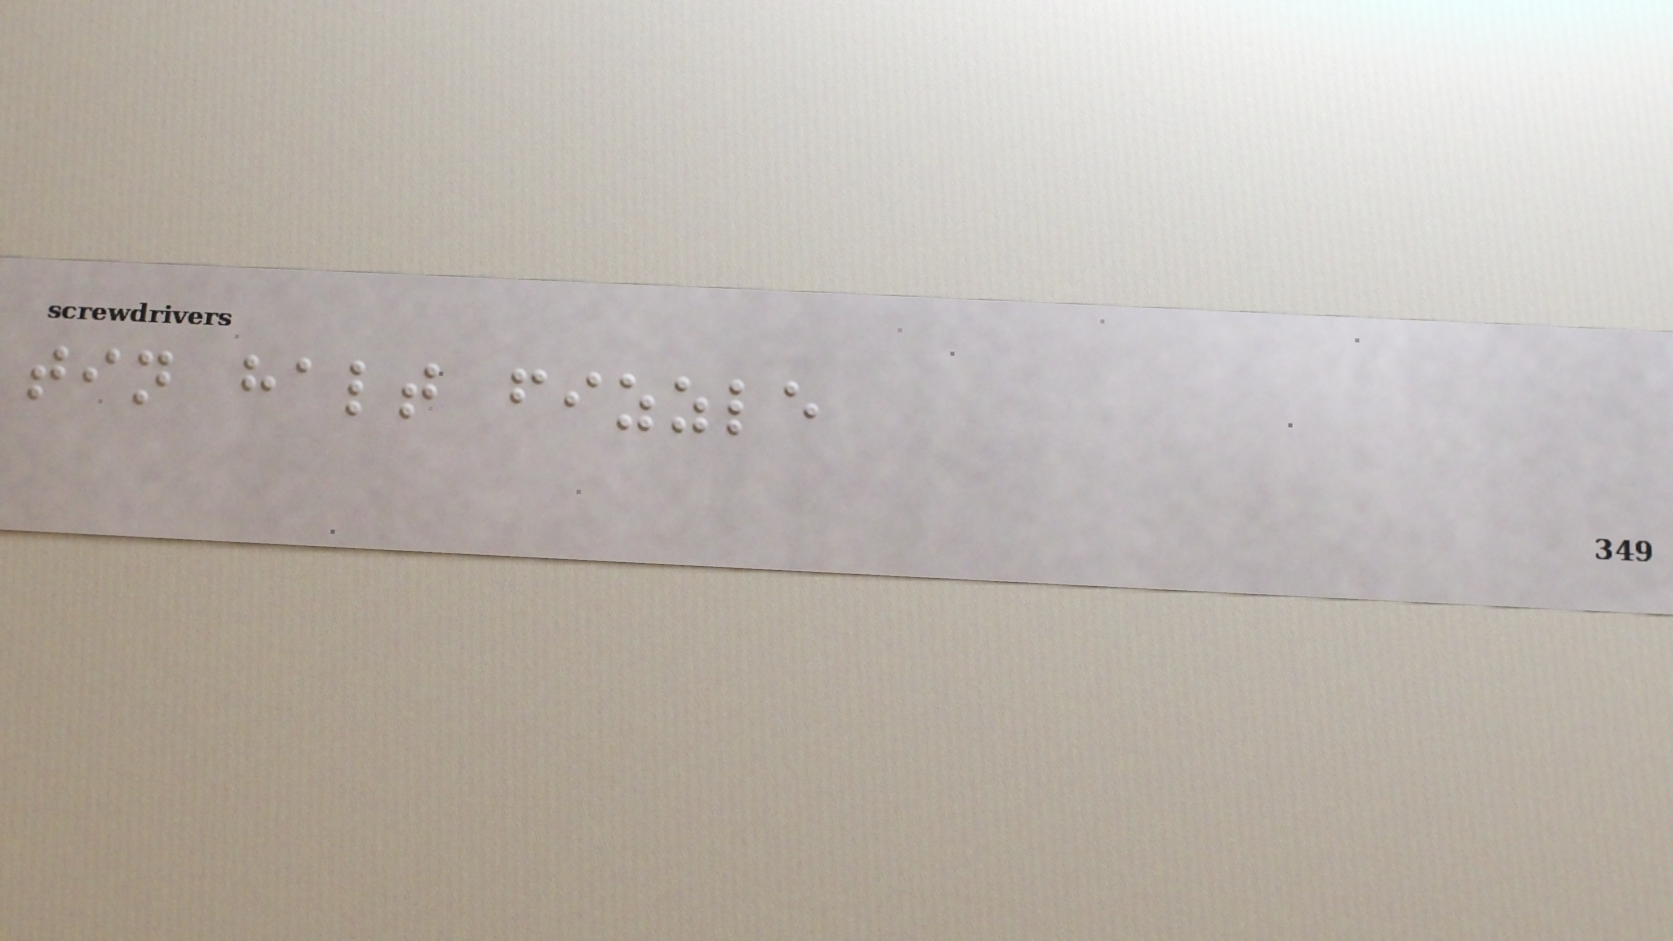tin halt fizzle
